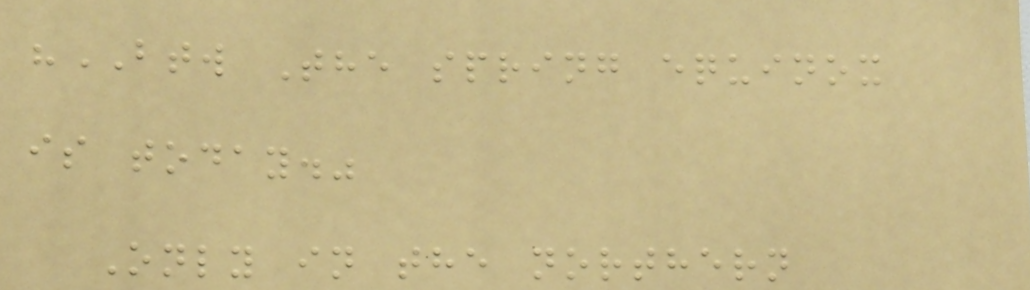"BTW The spring equinox
is today."
Only in the northern
